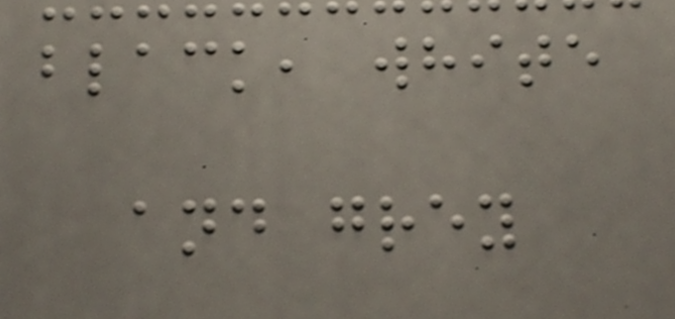black, white
and grey
